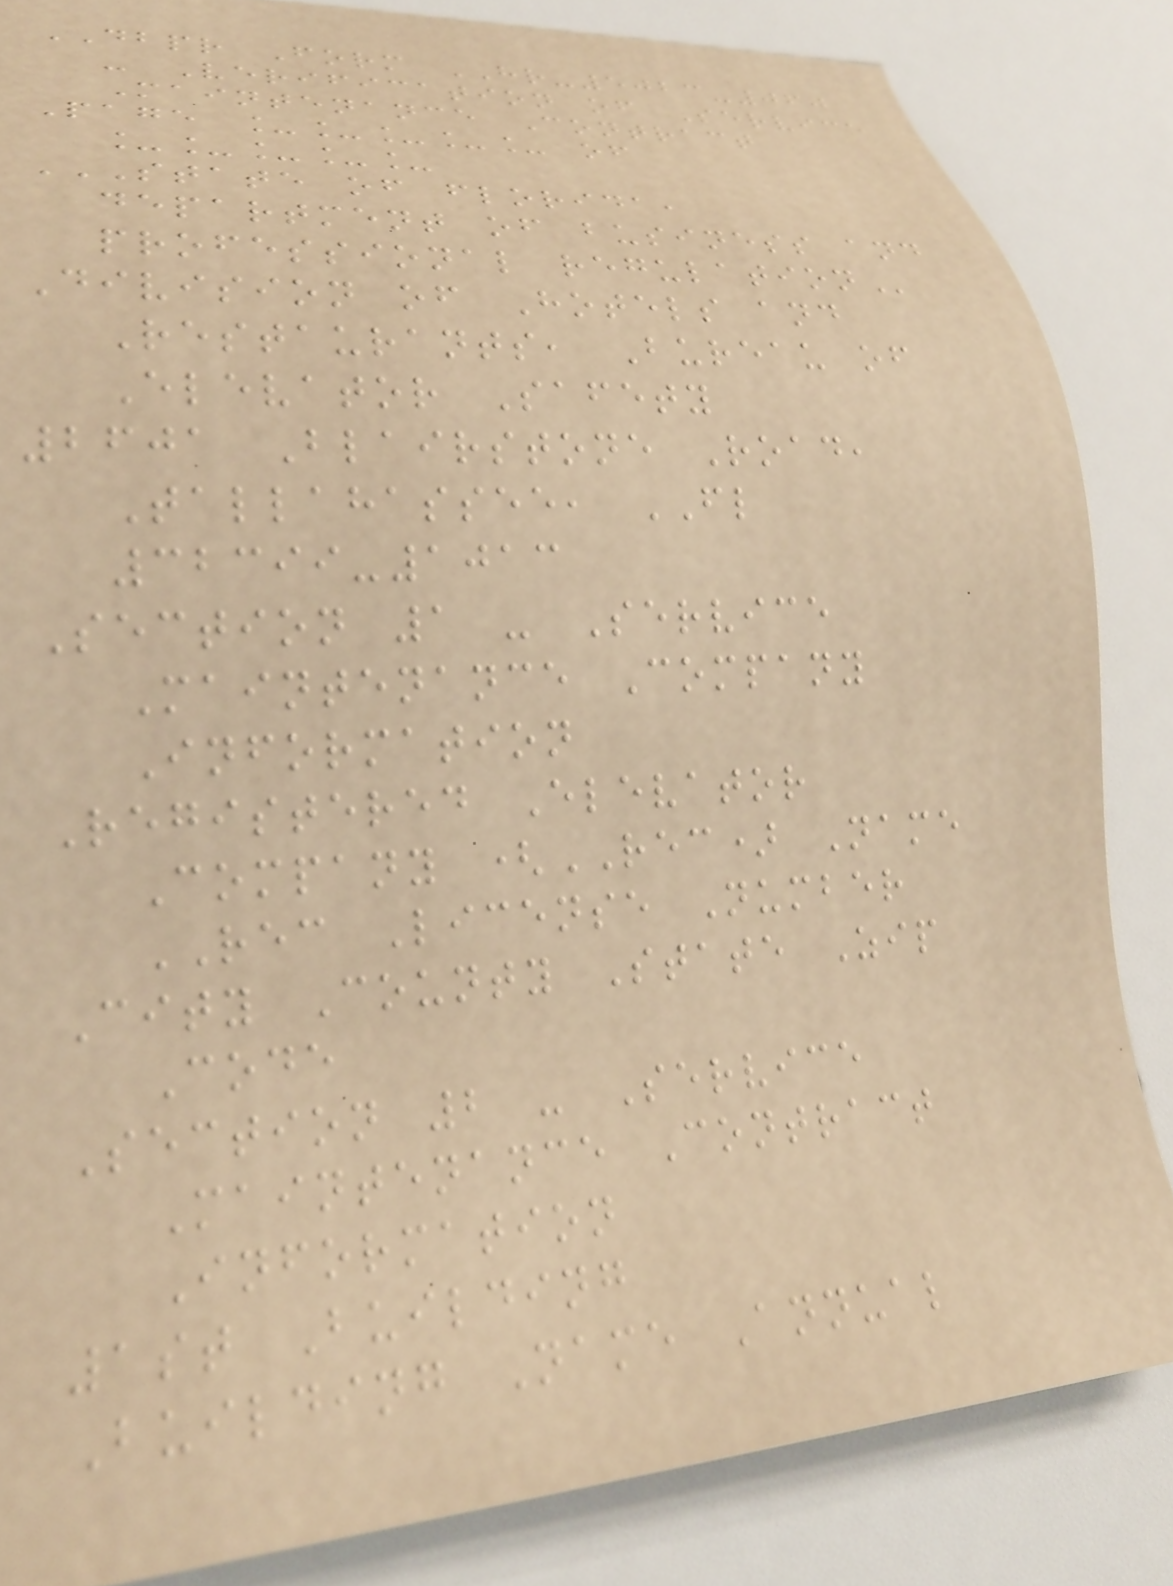DBPR Form HR-5023-060
- Verification of Service
Maintenance Contract
Page _____ of
_____
STATE OF FLORIDA,
DEPARTMENT OF BUSINESS AND
PROFESSIONAL REGULATION
Division of Hotels and
Restaurants, Bureau of
Elevator Safety
2601 Blairstone Road,
Tallahassee, FL
32399-1013
Section 1 - Service
Maintenance Company
Information
Registered Elevator
Company (REC) Name
REC License Number
City County State Zip
Code
Section 2 - Service
Maintenance Contract
Information
1st Building
Building Name Annual
